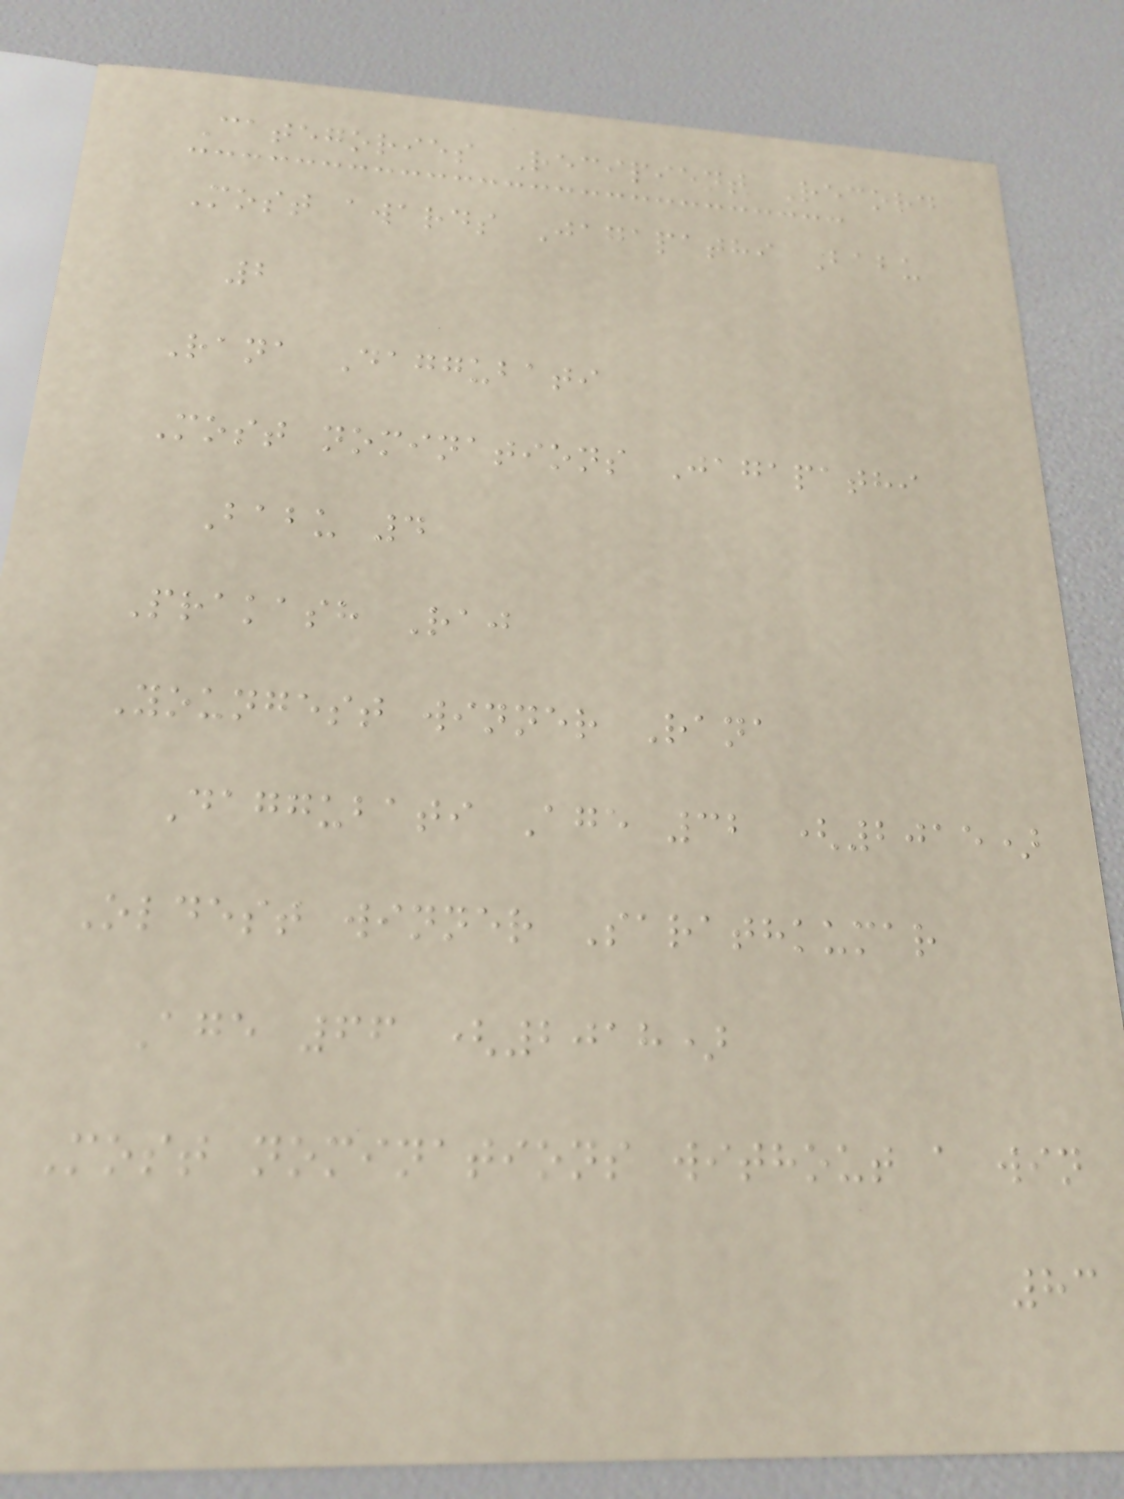Categories Recipient Record
Most awards Jagapathi Babu
2
Rana Daggubati
Most nominations Jagapathi
Babu 4
Prakash Raj
Youngest winner Rana
Daggubati Age 32 (2015)
Oldest winner Sarathkumar
Age 66 (2018)
Most nominations without a win
83
